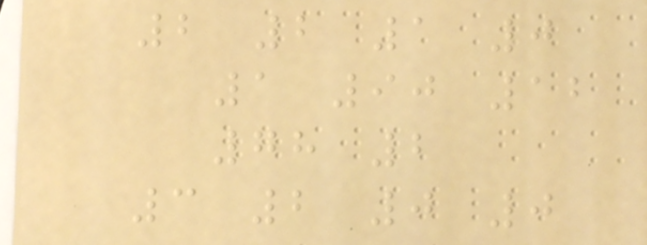2 2 1 0
1 90 12
78 2
3 2 0 0
